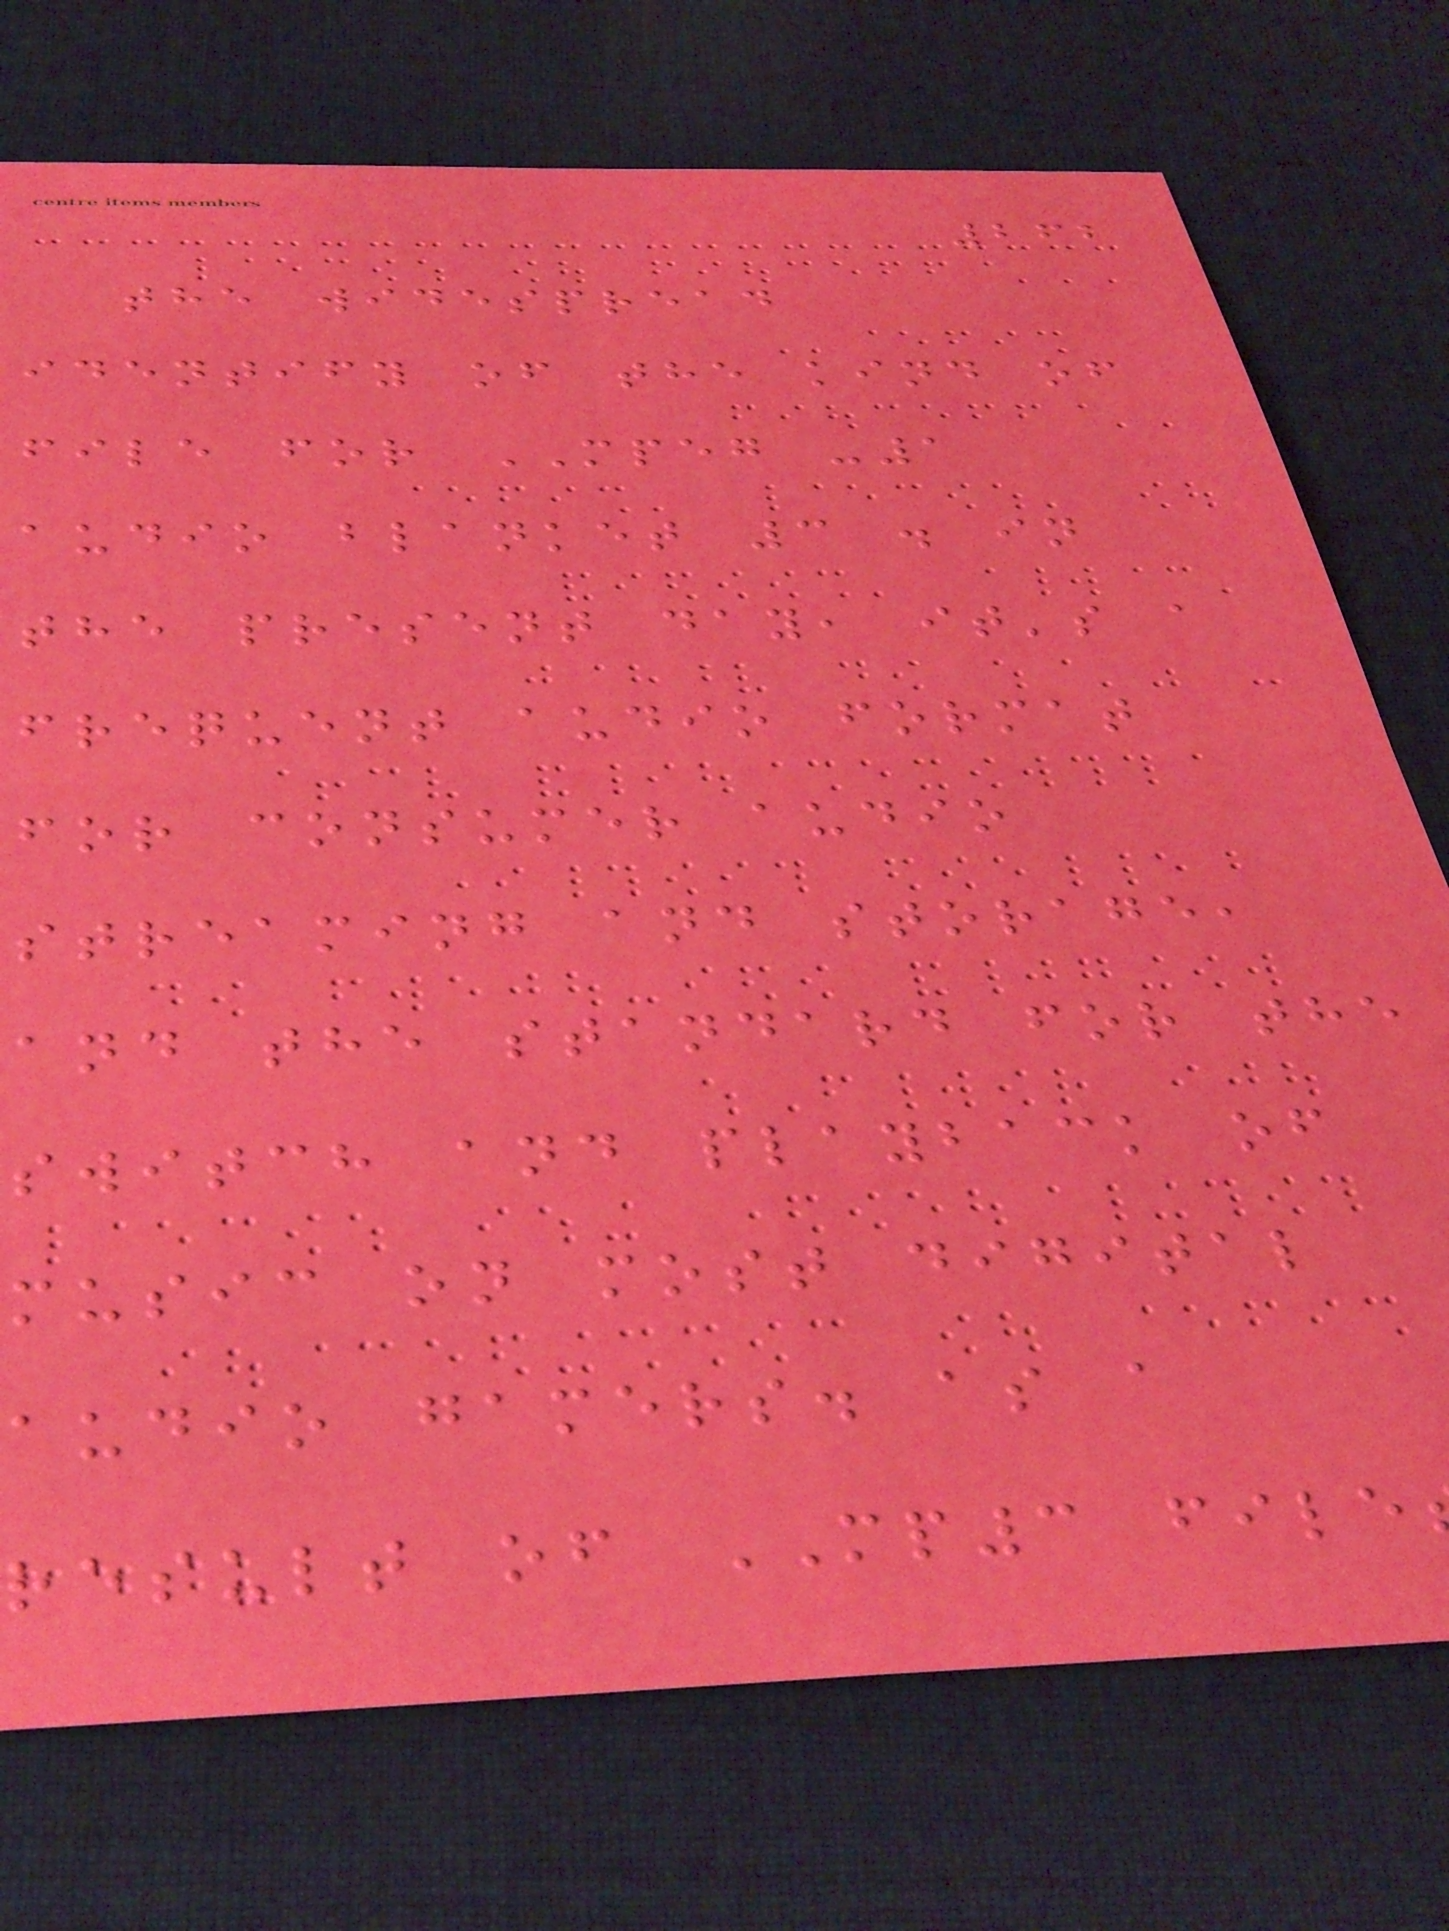262
the widespread
identify of the kind of
file for MPEG -1
audio blanket 3 . in
the present day, it's a
frequent audio format
for consumer audio
streaming and storage,
and the standard for the
switch and playback of
music on most digital
audio gamers. as a
result of MP3 file
